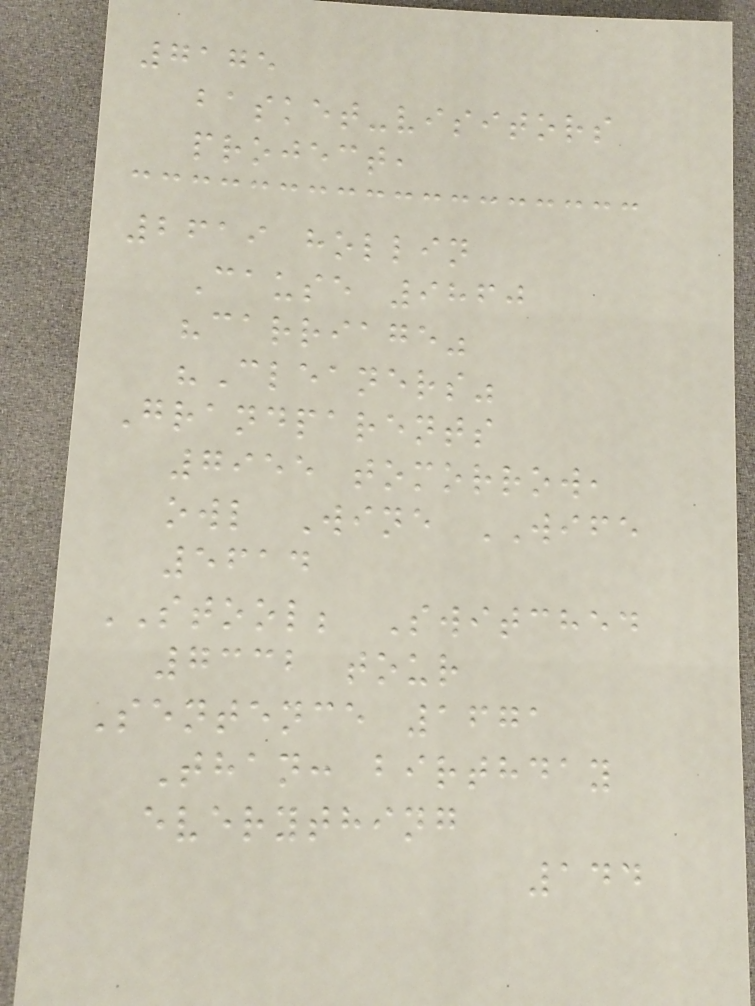7175
basket-visitors
project,
2619 hollin
Cause 9860
"carriage"
"Cleaners"
Grandparents
7955 tomorrow,
owl Wine WIFE
5614
STOOL; Switched
7332 tour
Sentence 1671
Than: birthday
everything
144
